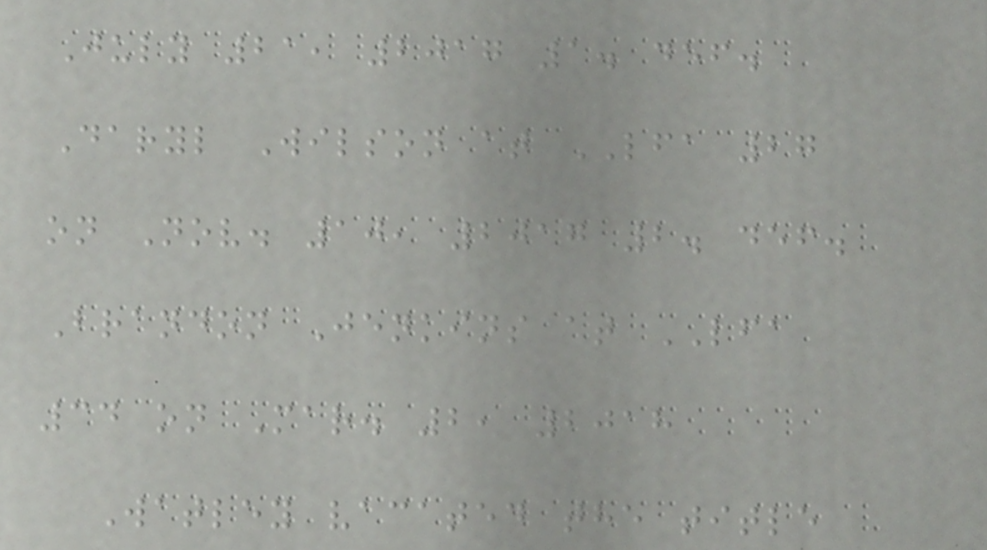July 21, 2017 1. def.
Daryl Wilson at LFA 27
on Nov. 10, 2017 2. def.
Brandon Jenkins at LFA
34 on Mar. 2, 2018
Watley vacated the title
